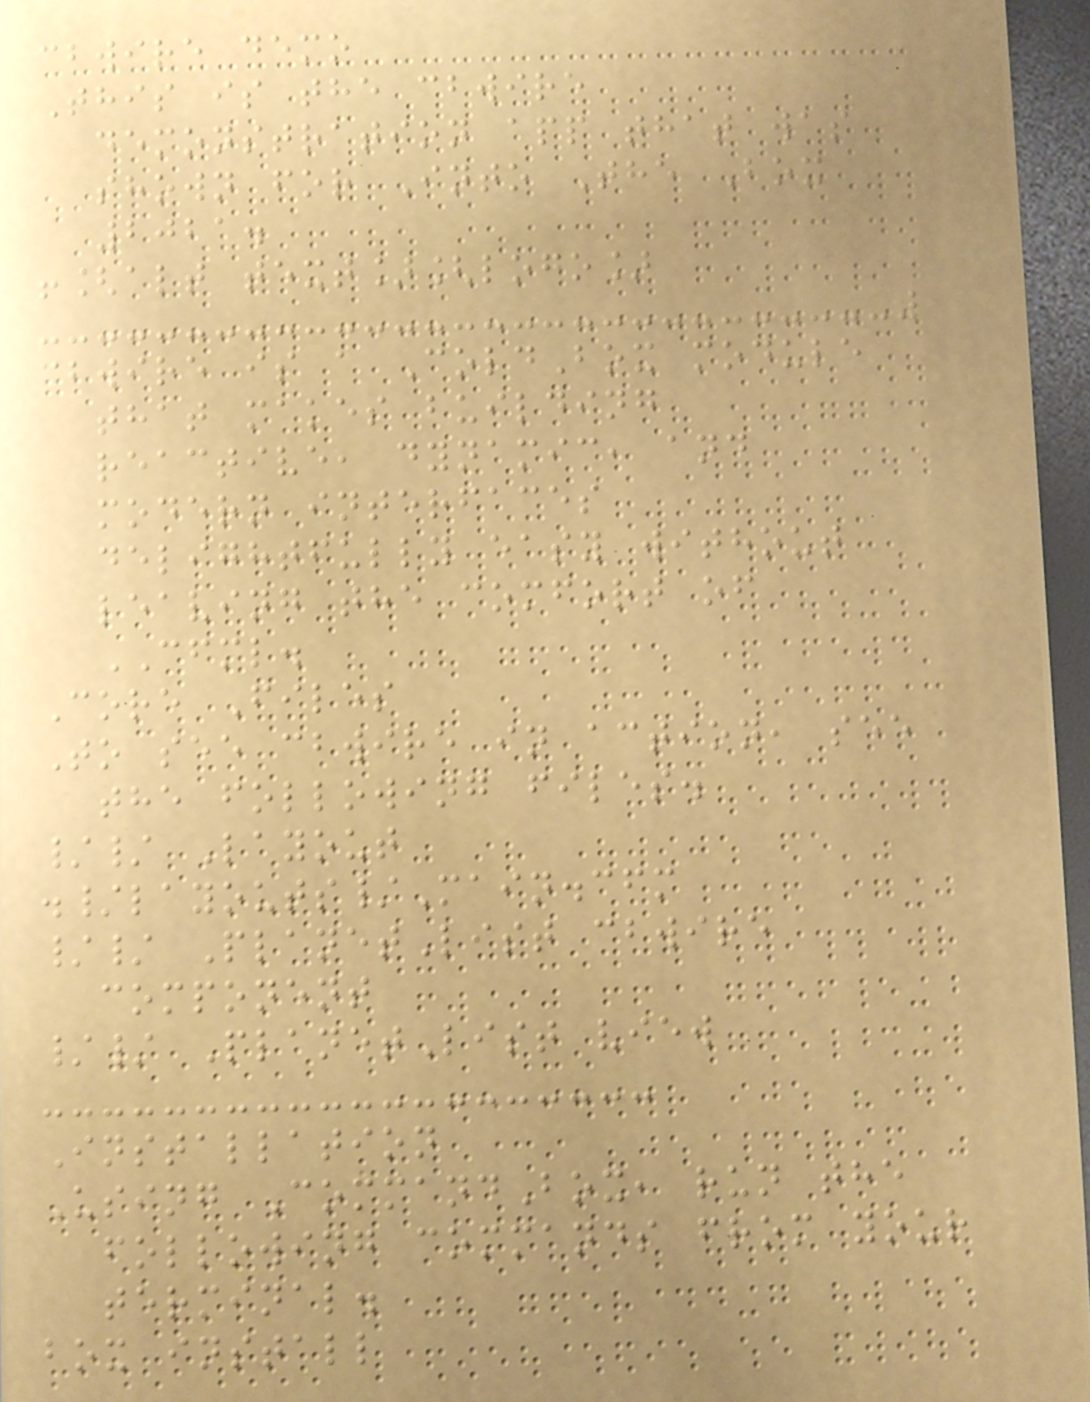cbwire demo
This is the cbwire
demonstration app that was
shown for Into The Box
2021.
![alt text][logo]
cbwire is a ColdBox module
that makes building
reactive, dynamic, and
modern interfaces
delightfully easy without
leaving the comfort of
CFML.
Core Files
To see cbwire in action, see
the following files.
// Layout
./layouts/Main.cfm
// PlanetList cbwire
component
// PlanetList view
Installation
Using CommandBox, run the
following commands from your
terminal.
box install
